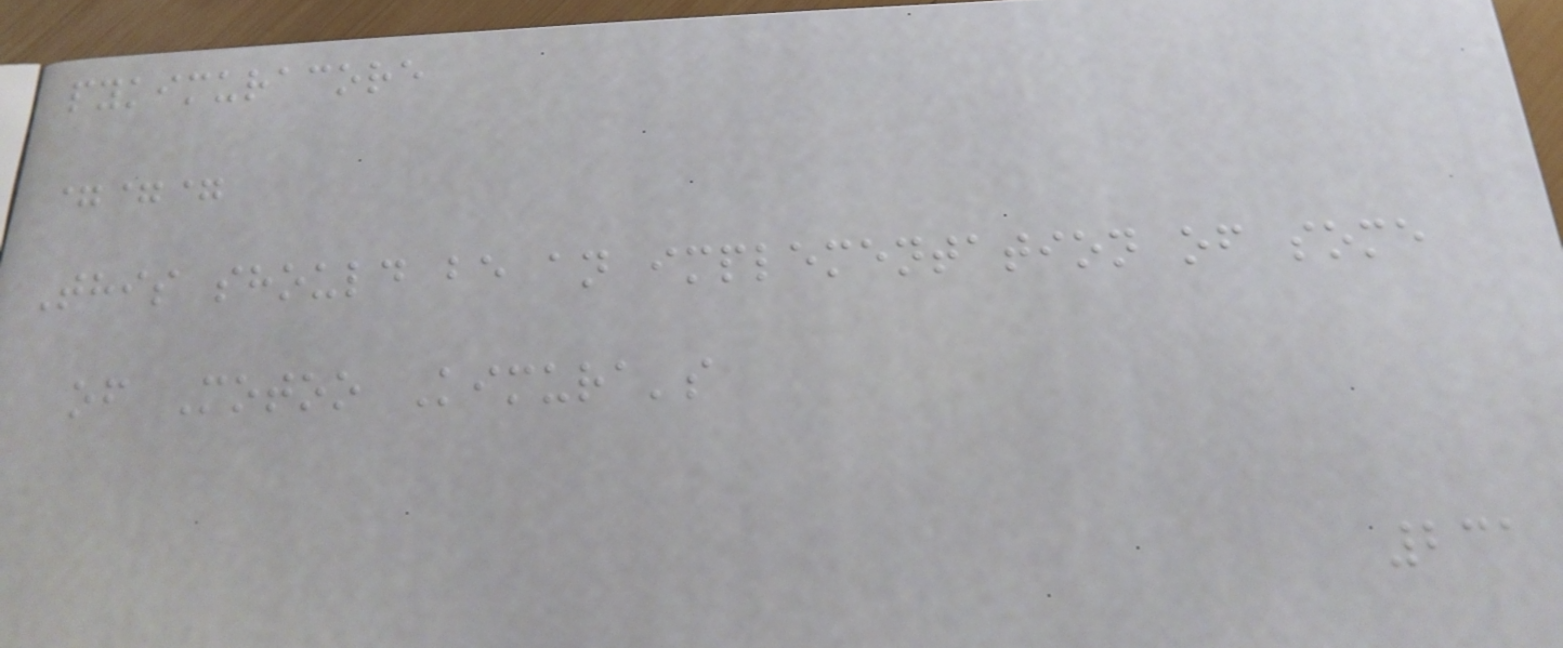pykimuracore
===
This should be an implementation of some
of Motoo Kimura's
231
